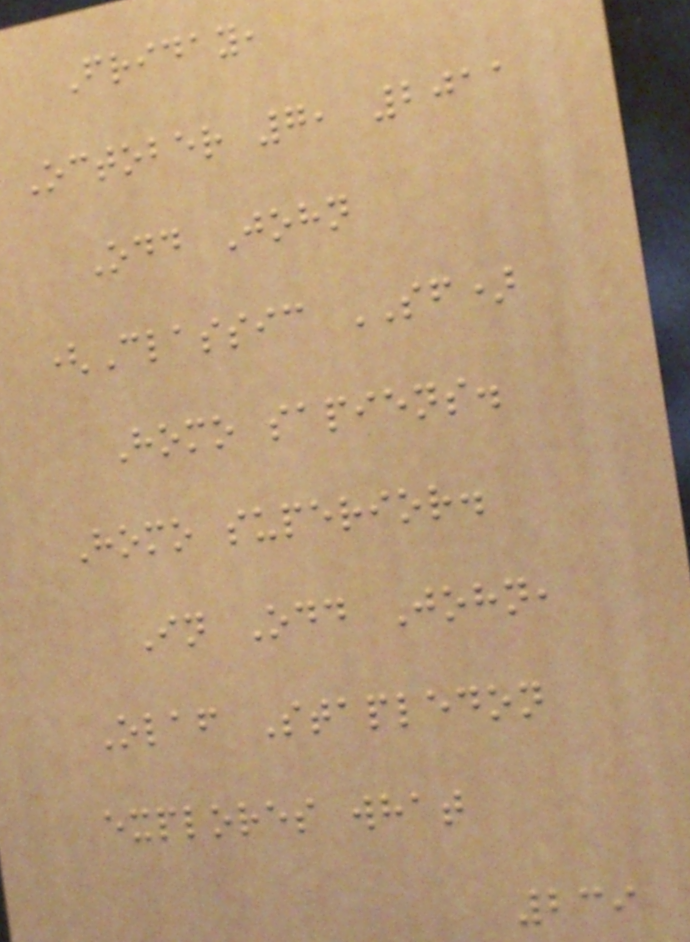Friday,
October 7, 2011
Odd John
(Classic SF)
Homo sapiens.
Homo superior.
In Odd John,
Olaf Stapledon
explores what
239
